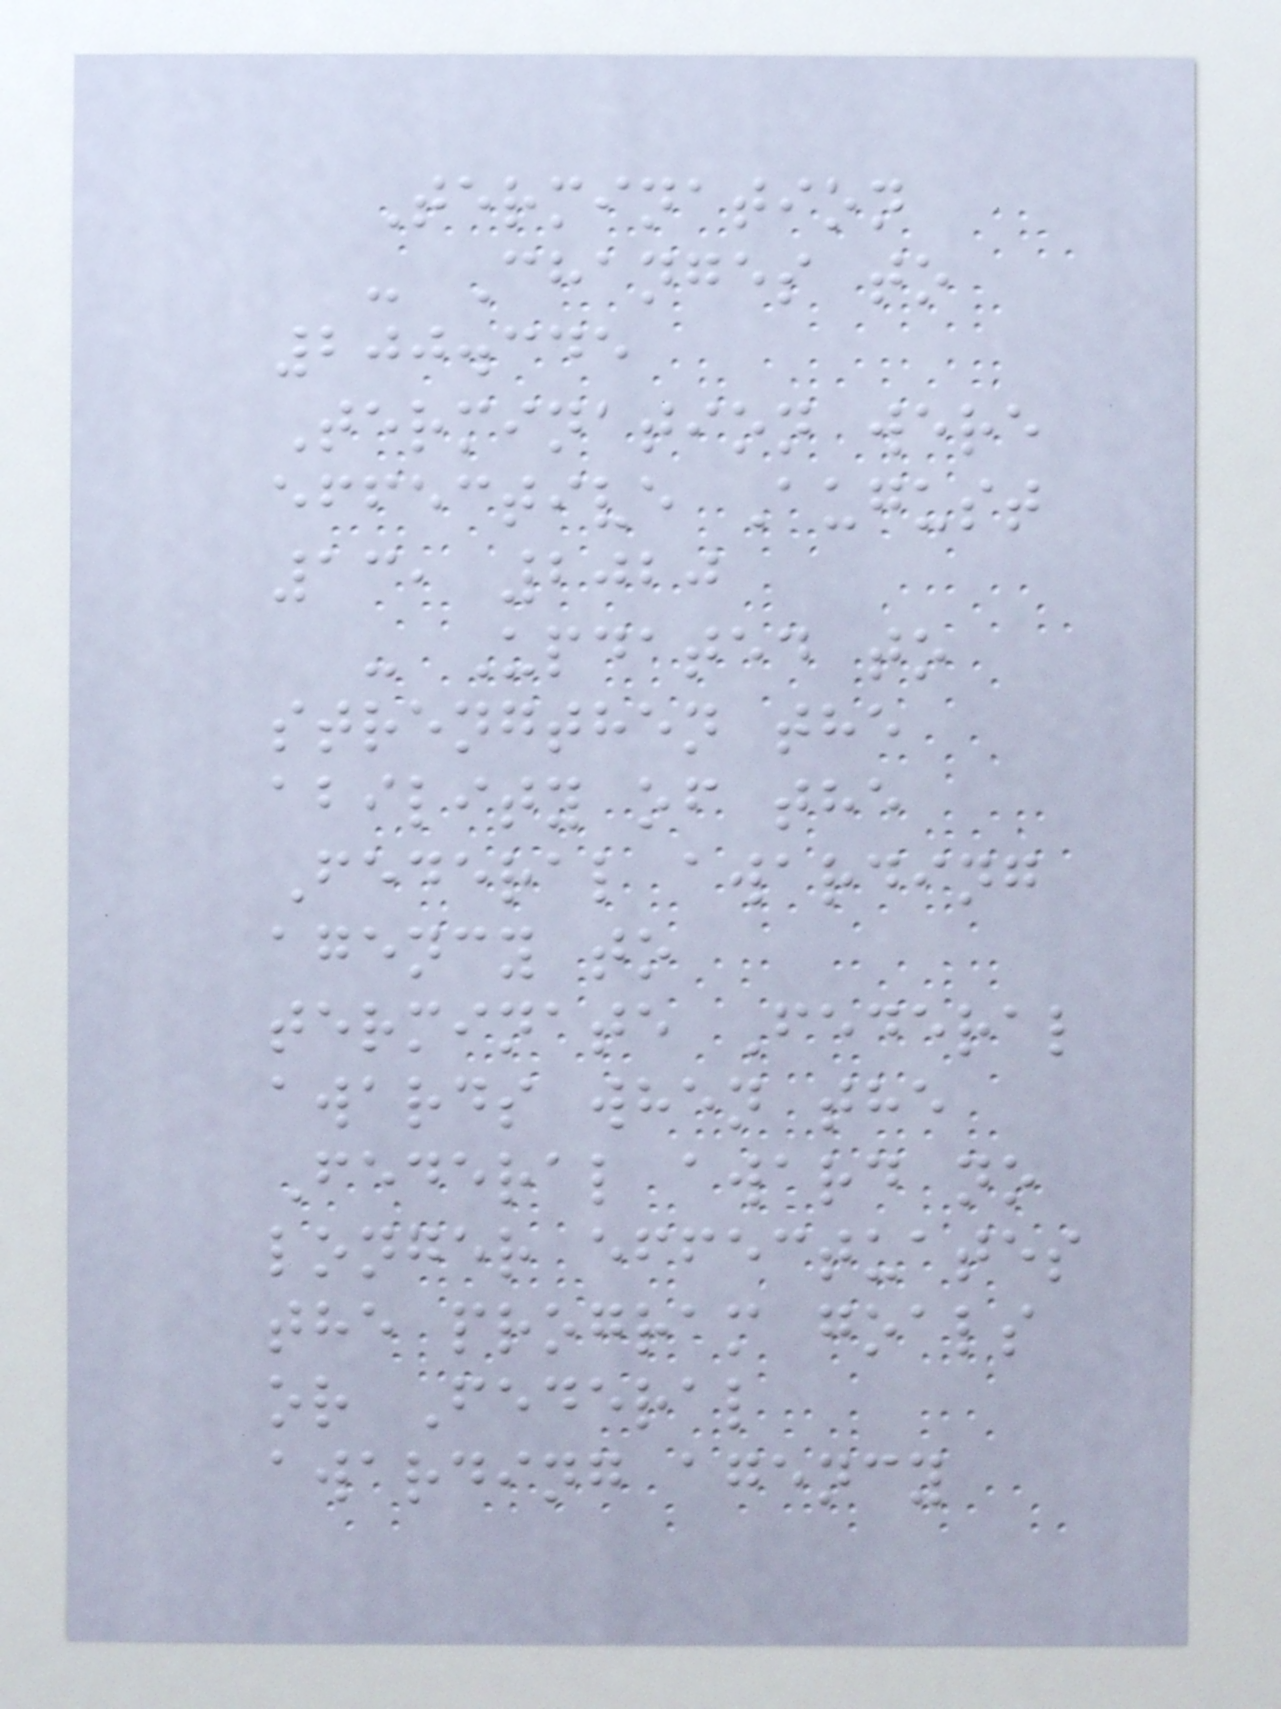Termination
- Changes to
200.345
Termination were
effective August
13, 2020
- Updated to
strengthen the
ability of the
Federal awarding
agency to
terminate Federal
awards when the
Federal award no
longer effectuates
the program goals
or Federal
awarding agency
